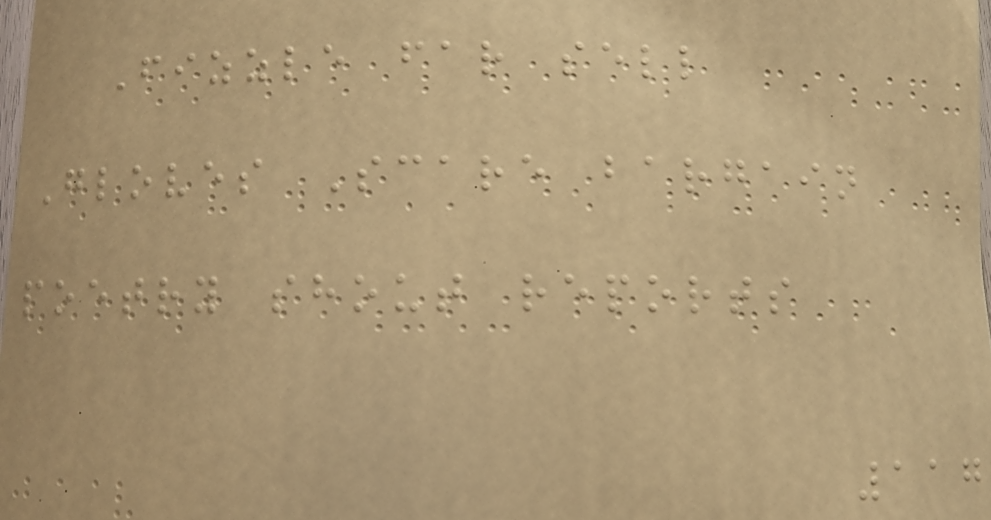Fizzle far sell
Gloves Scare bargain
poetry shout reports
117
